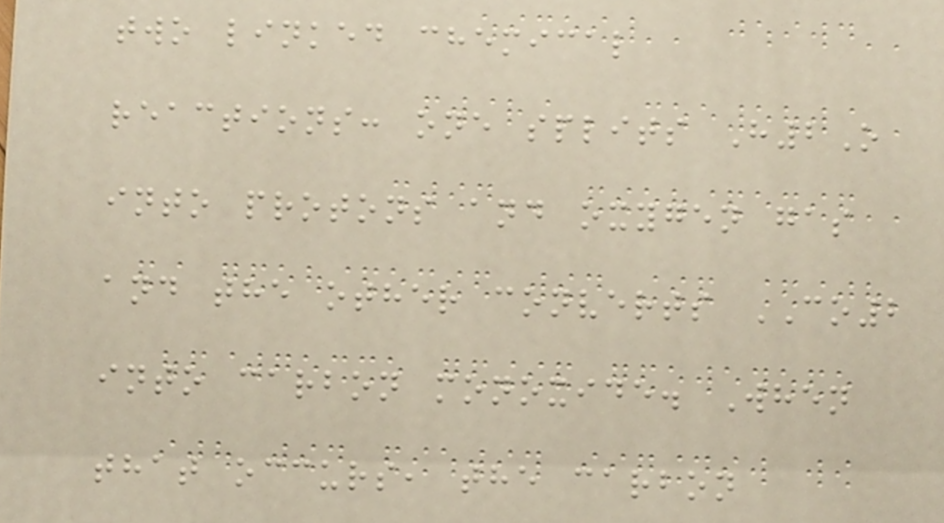two linked chemical
reactions: one splits H2O
into protons and oxygen gas
and the other converts CO2
into carbon monoxide. When
that occurs, the carbon
